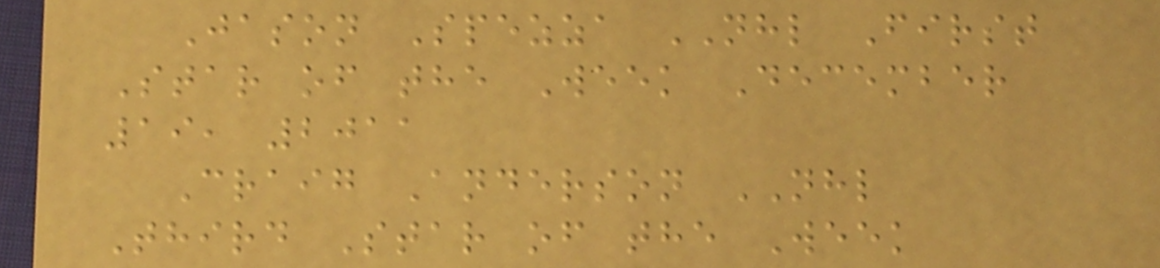Jason Spezza NHL First
Star of the Week December
19, 2011
Craig Anderson NHL
Third Star of the Week
